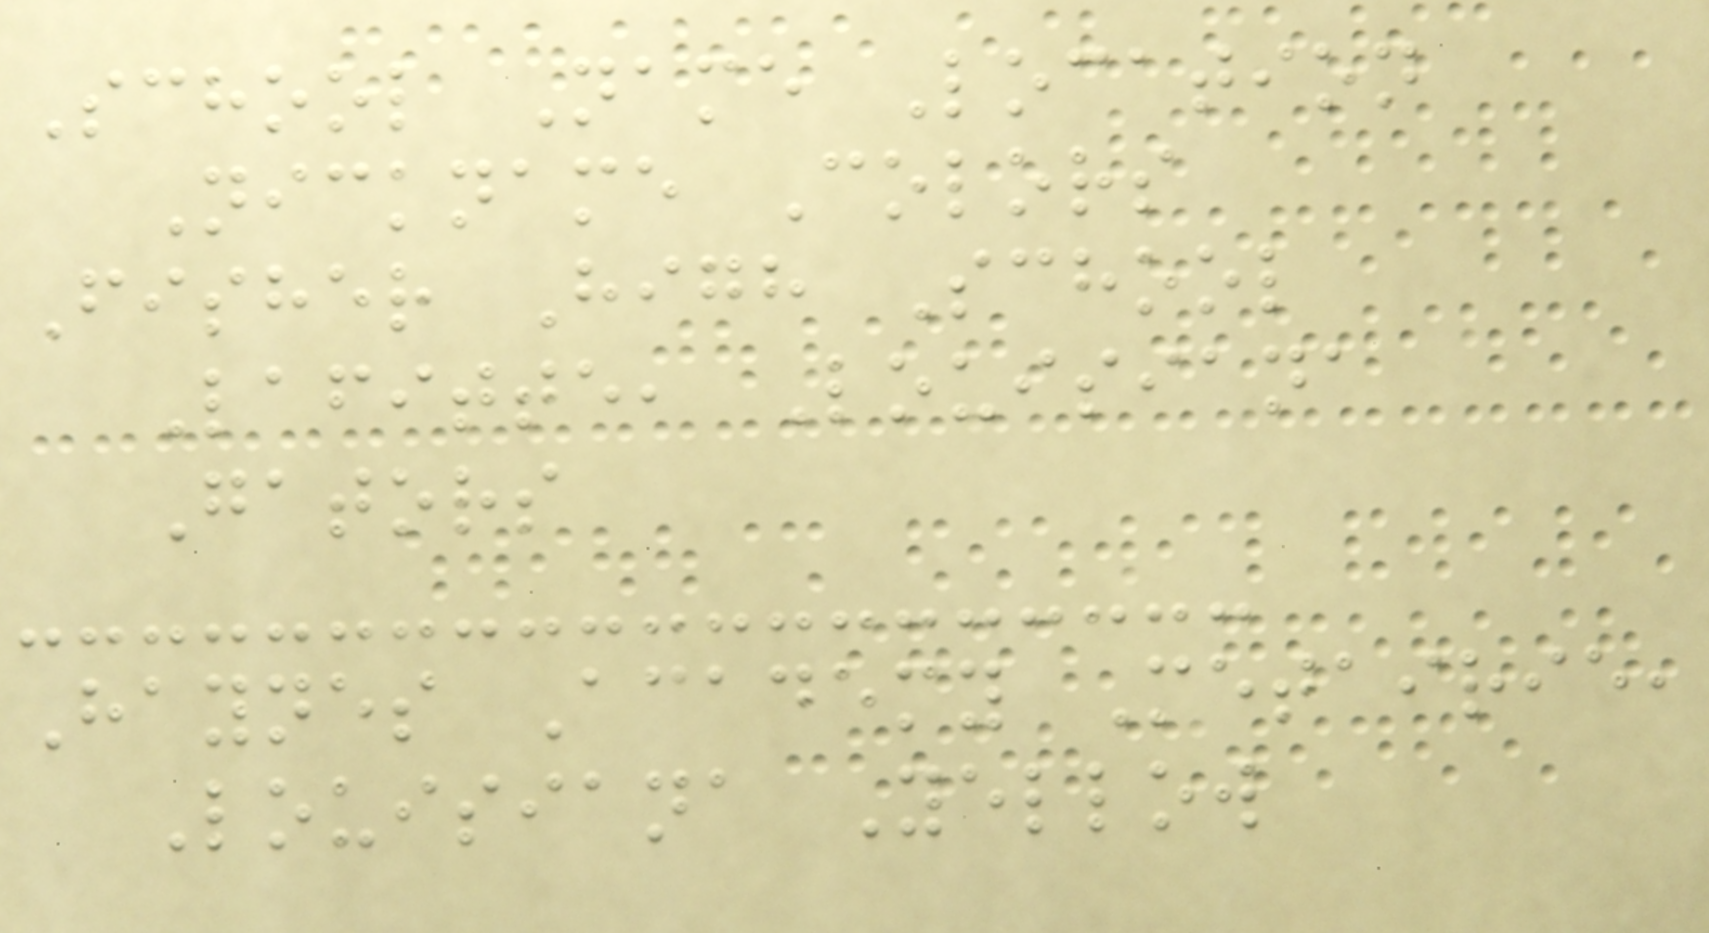School Name Location
Nickname Colors
Fisher High School
Lafitte, Louisiana
Gators
Haynes Academy Metairie,
Louisiana Yellow
